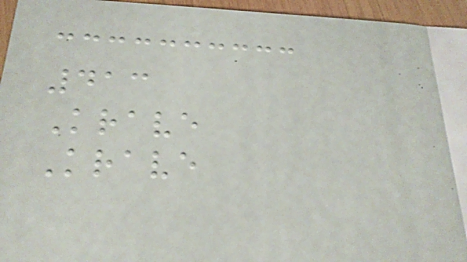413
Krave
Krave
